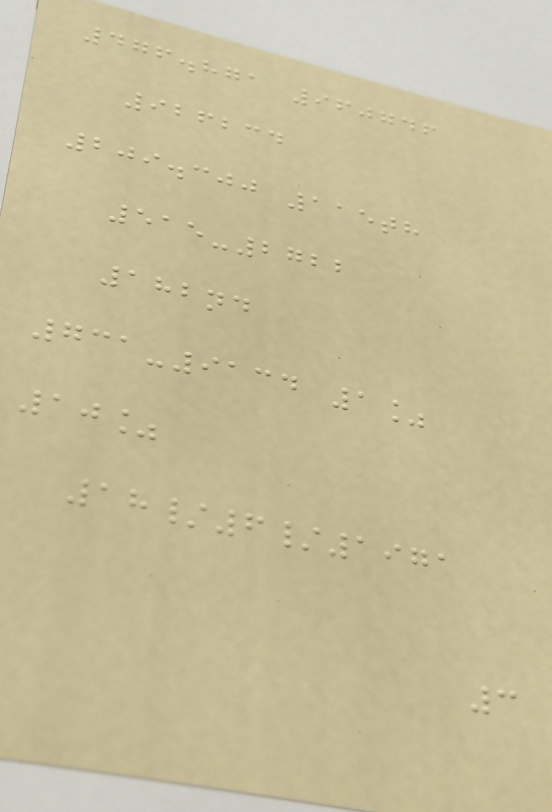476.871 960746
926234
209.300 115th
515-2722
182nd
731-9134 1%
10%
18/6/1971
3
